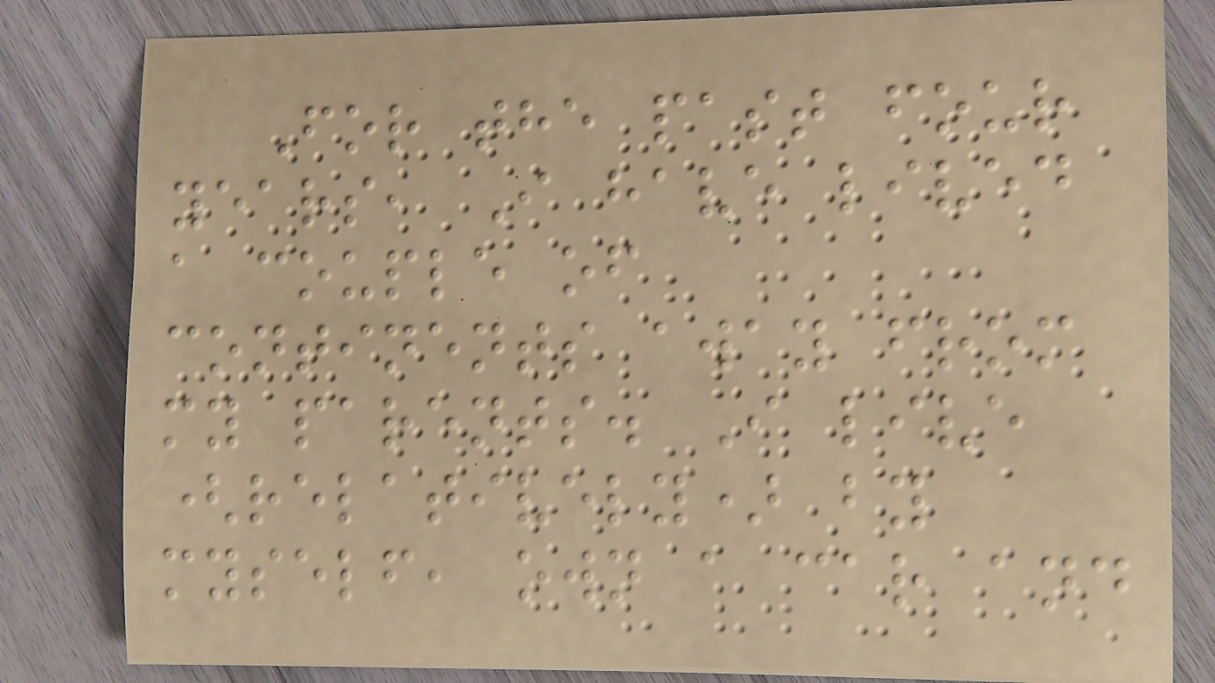For the past four
years, I have lived
a couple of
continents away from
my parents. I live
(relatively) by
myself, own a car and
